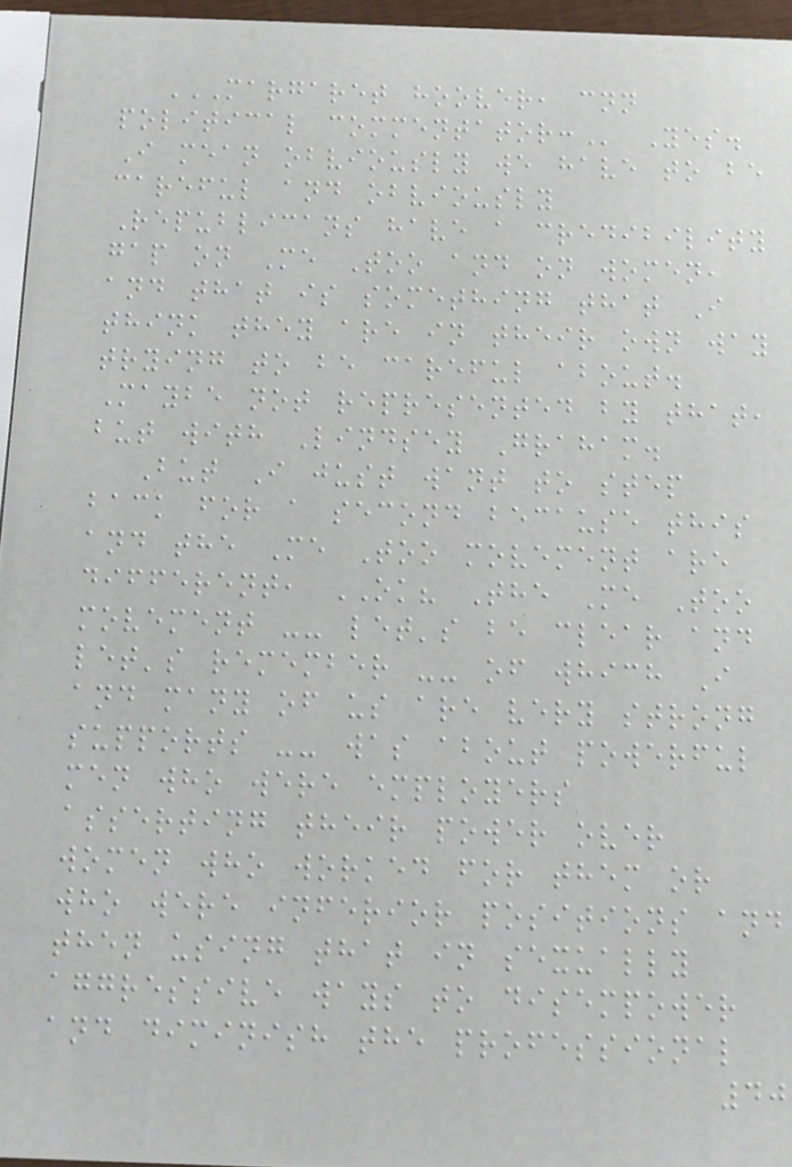MARGARET HOOVER, CNN
POLITICAL COMMENTATOR: Yes.
I mean obviously we have to be
careful and obviously
Republicans have a credibility
gap on Me Too and on women,
and that is something that I
think they are in their own way
trying to be careful about.
Maybe not represented by that,
but with Lindsey Graham.
But I just want to step
back for a second because this
and the Me Too movement are
different, OK? The Me Too
movement -- let's be clear and
let's remember -- of which I
and many of us are very strong
supports -- was about powerful
men who were employers
asserting their power over
women who worked for them or
who were inferior positions and
then using that in sexually
aggressive ways to disempower
and diminish the professional
40
